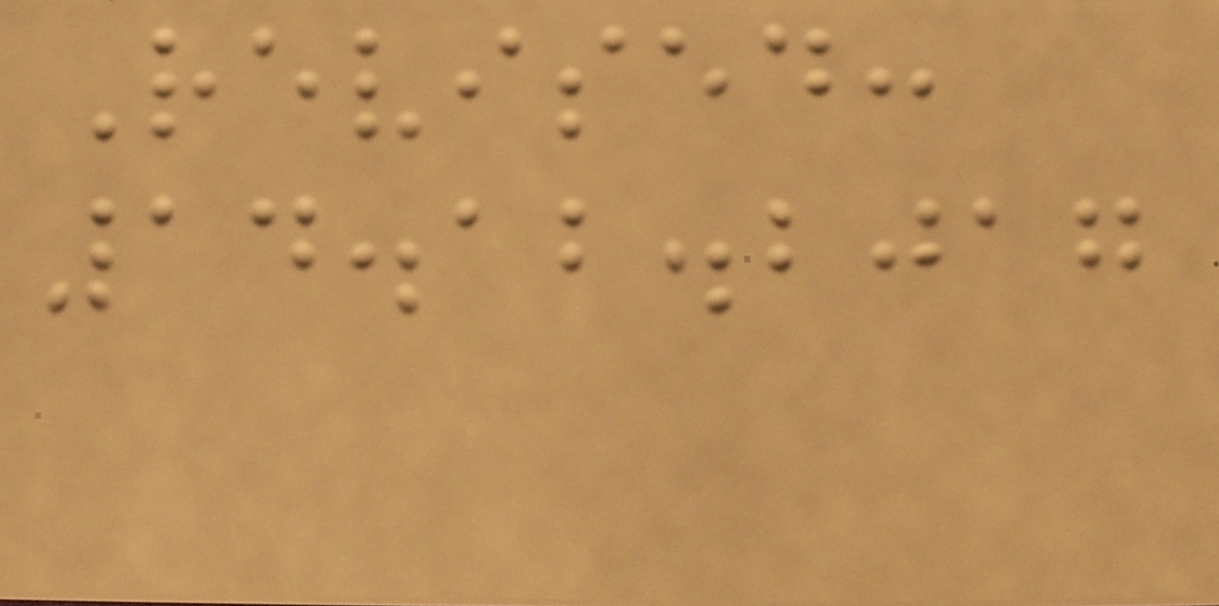Revised:
14.12.2017
